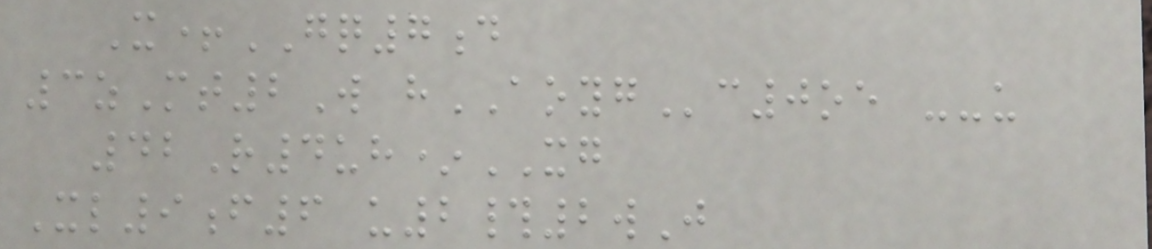X+GQ7d
3zMt2W hAOYGc0oe --u
42R4uh*XG
Xl9f6 u2#2wJ
